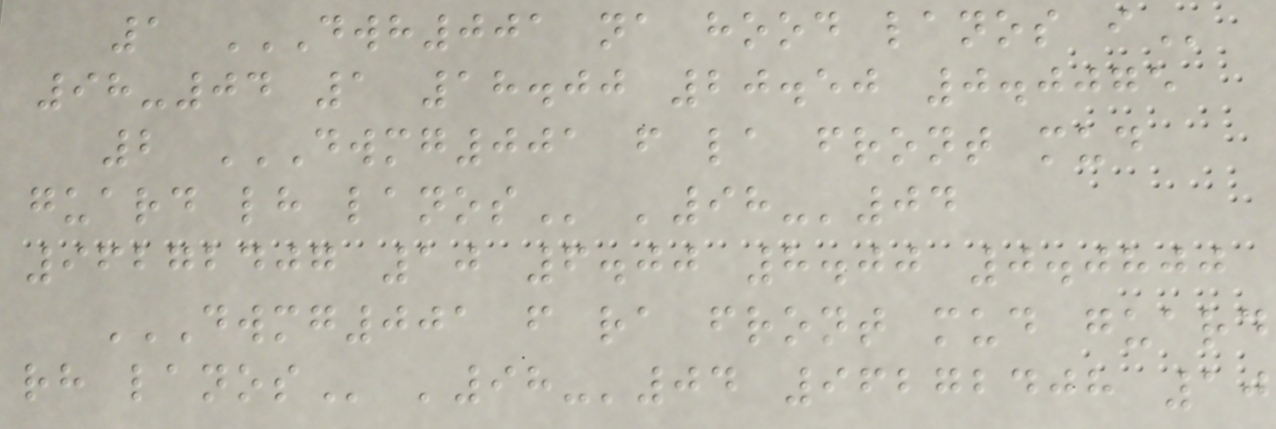1 DWH001 NA HOOD LANOS I
98-04 1 18.00 20.50 0.0075
2 DWMG001 F LA FRONT MUD
GUARD LH LANOS '98-'04
96272407 10 6.00 8.00 0.0800
DWMG001 F RA FRONT MUD GUARD
RH LANOS '98-'04 96272408 10
